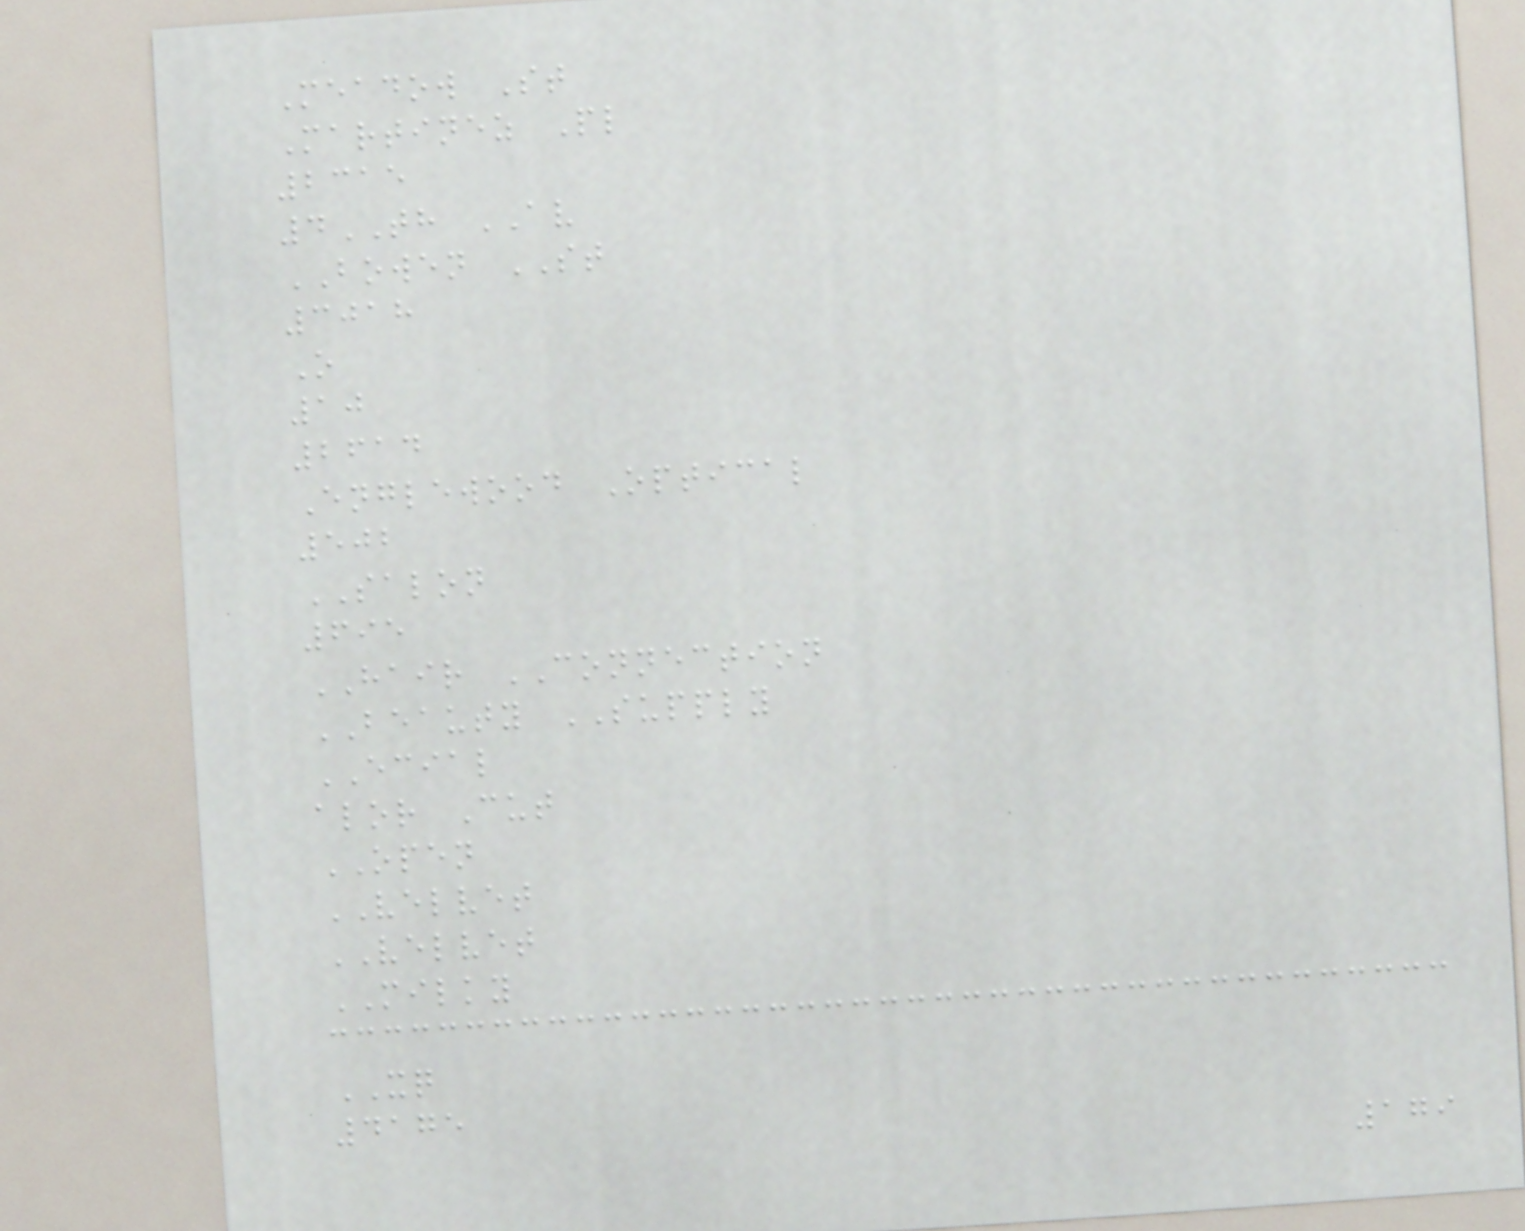Meadow St
Martinez Pl
2315
4TH AV
BOWEN ST
3018
O
10
2614
Englewood Optical
502
SALON
695
HAIR CONNECTION
BEAUTY SUPPLY
ECIAL
alor Cut
OPEN
VELVET
VELVET
MILKY
XQ
4175
179
